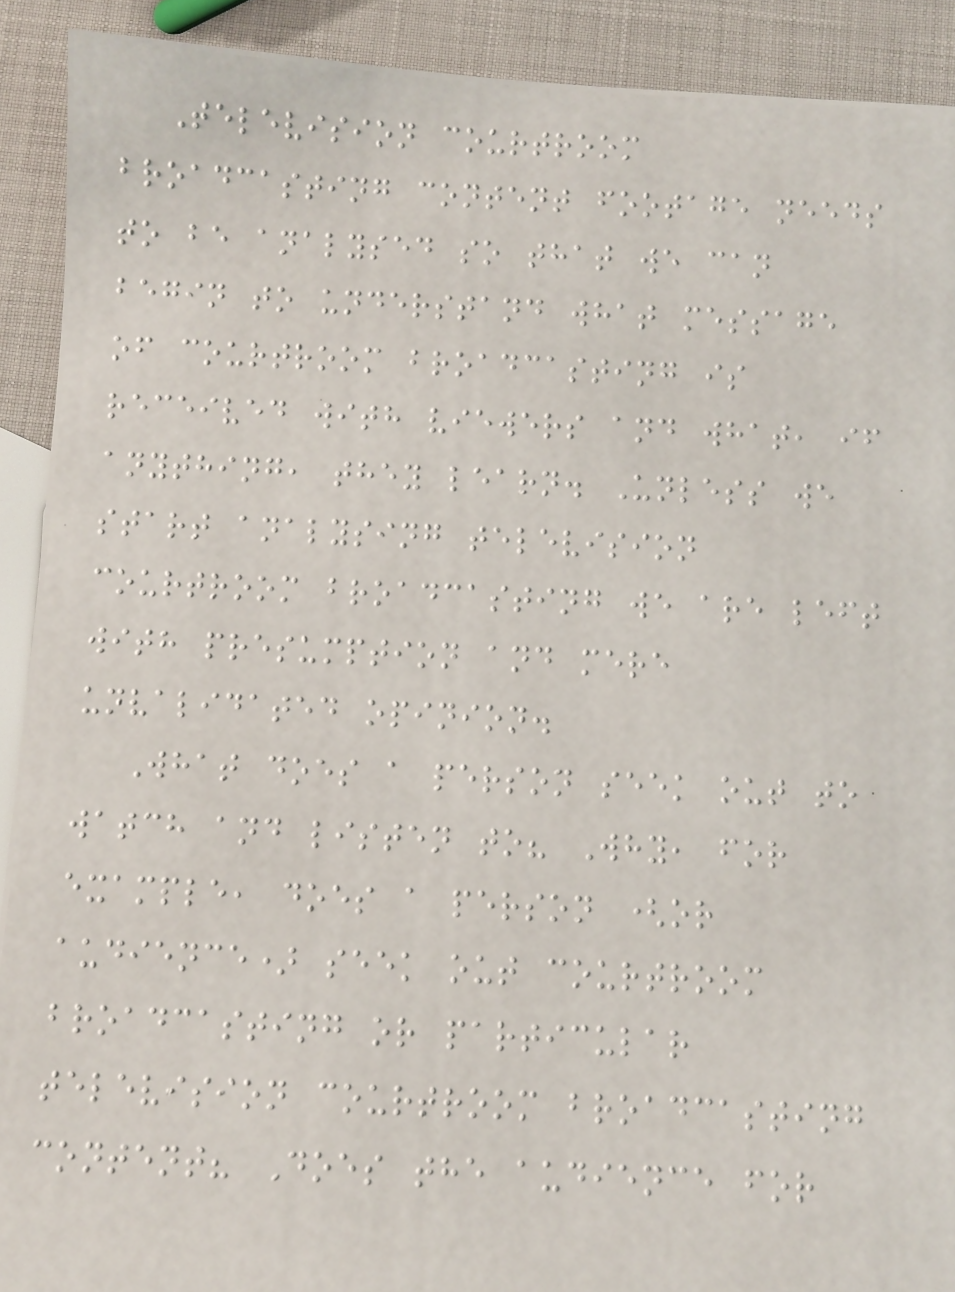Television courtroom
broadcasting content footage needs
to be analysed so that we can
begin to understand what message
of courtroom broadcasting is
received with viewers and what, if
anything, they learn. Unless we
start analysing television
courtroom broadcasting we are left
with presumption and mere
unvalidated opinion.
What does a person seek out to
watch and listen to? Why, for
example, does a person (or
audience) seek out courtroom
broadcasting or particular
television courtroom broadcasting
content? Does the audience for
